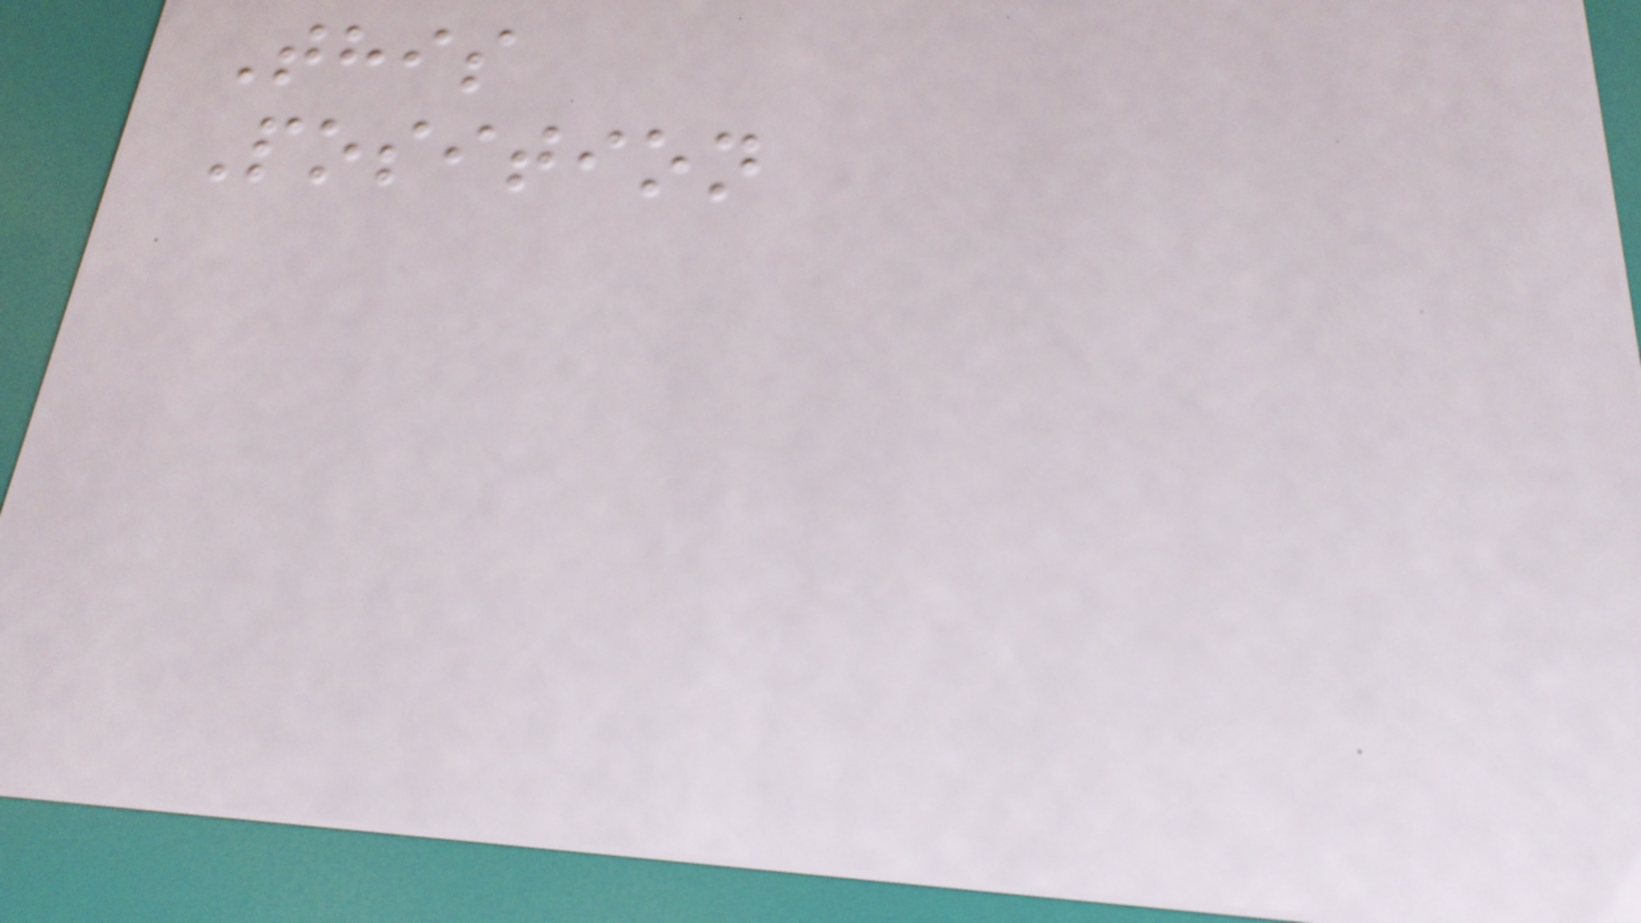This
Position
